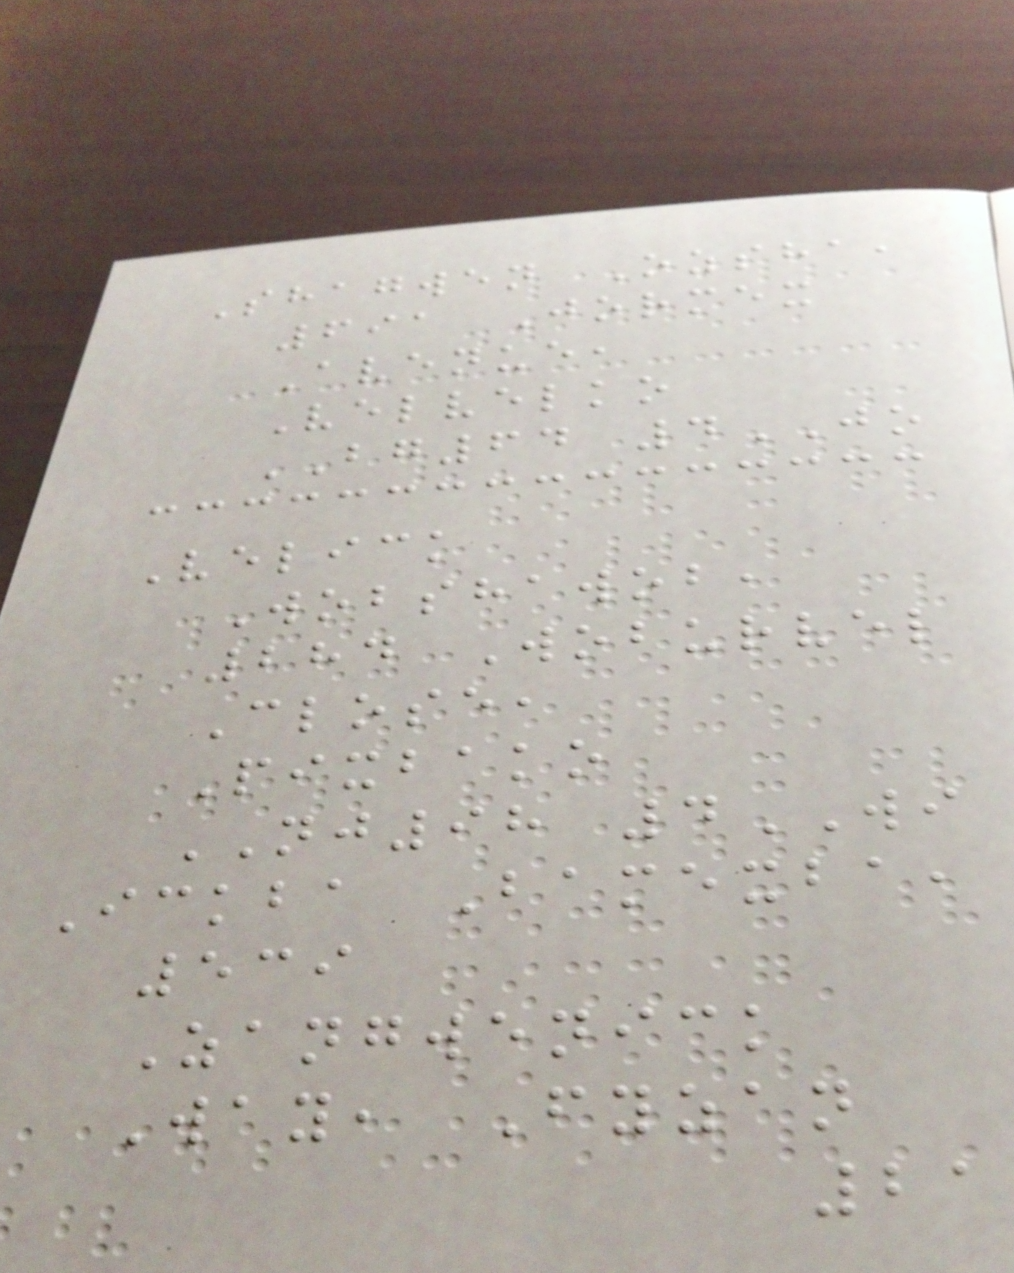Shagwen Ozsha,
691 Jormex
Avenue,
Velvelko
BG64 4JO
Velick
Wobshawob,
284 Woburvel
Close,
Pixbako
NJ98 4WI
Ickba Bamexba,
539
Zangwenick
Way, Fyzan
21
